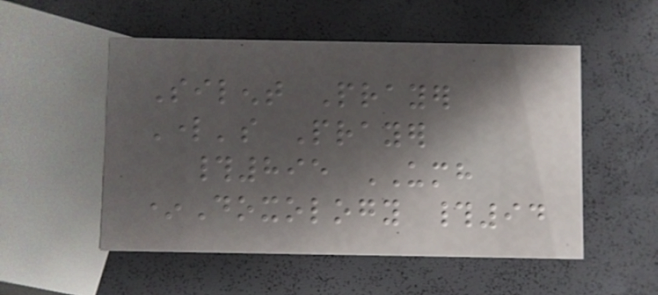Silent Prayer
Lord's Prayer
#895 UMH
*Doxology #94
